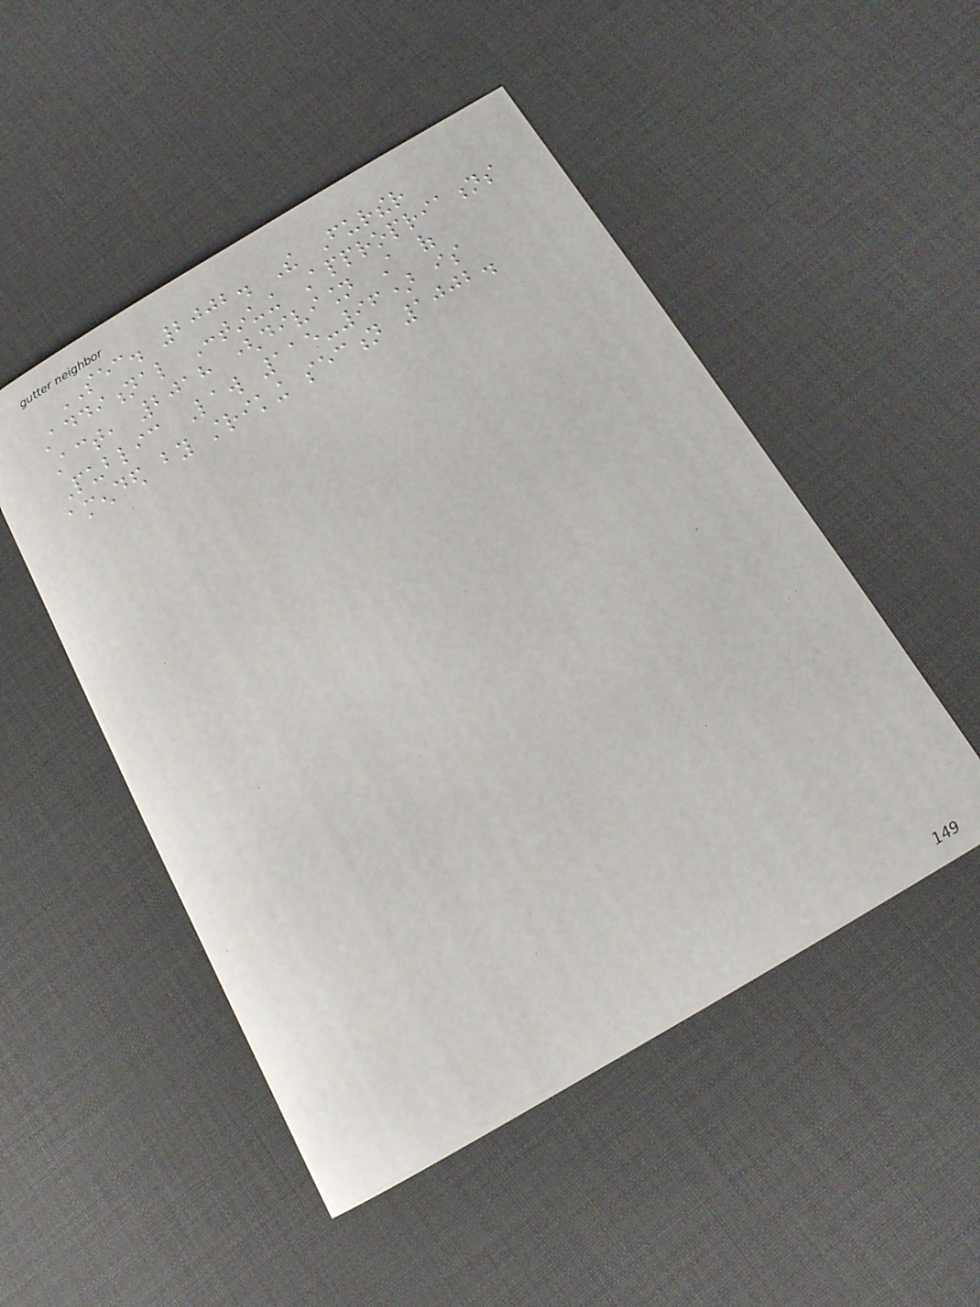SEC. 2002. The Further
Additional Continuing Appropriations
Act, 2018 (division A of
Public Law 115-96) is
amended by striking section 1002.
